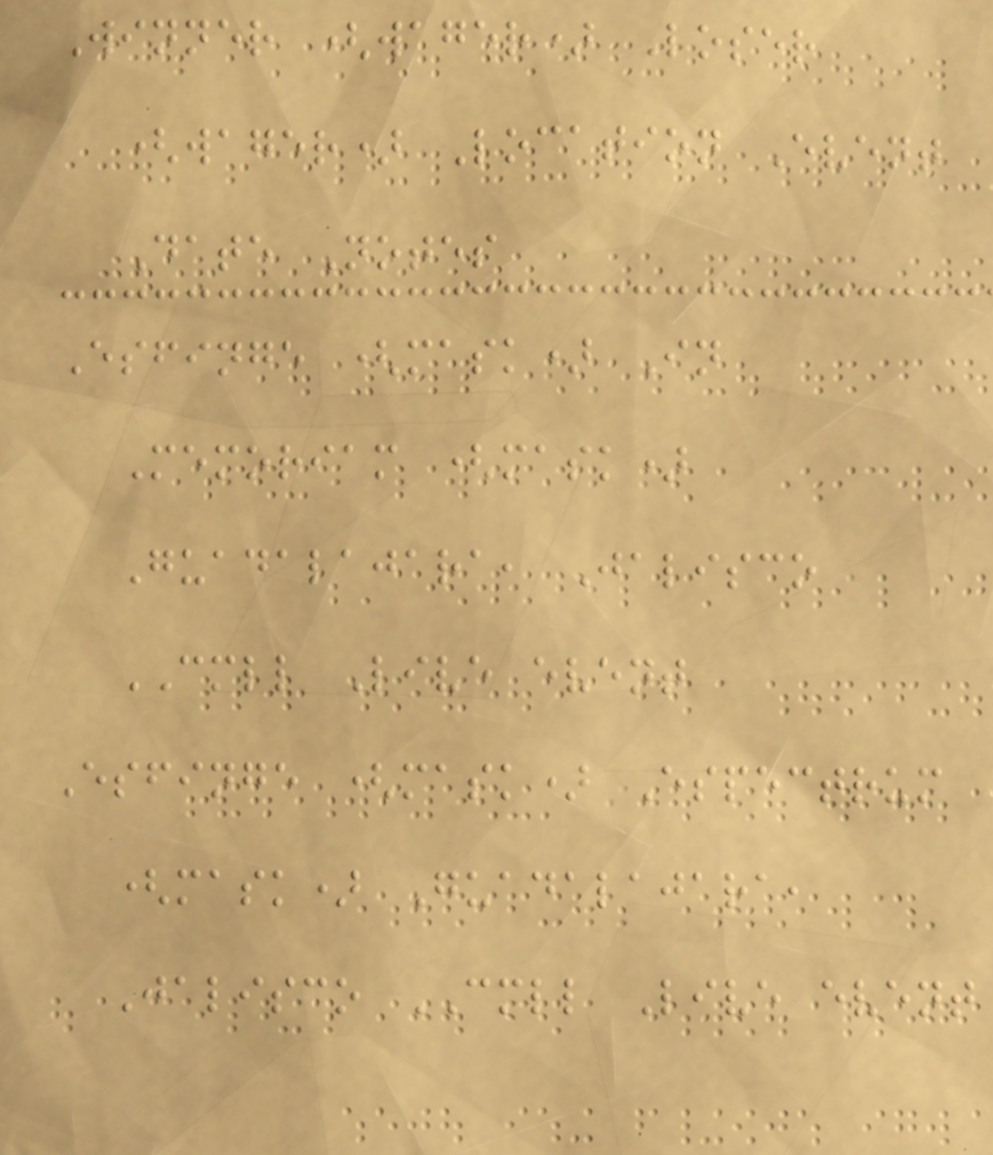Winner (wager) Loser
(wager) Location Event
Date Notes
Esfinge (mask) In
Memoriam (mask)
Guadalajara, Jalisco
CMLL Live event
Esfinge (mask) Espectrum
(mask) Guadalajara,
Jalisco CMLL Live event
